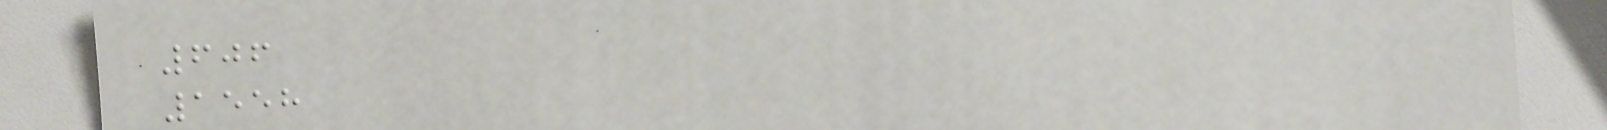606
1558
